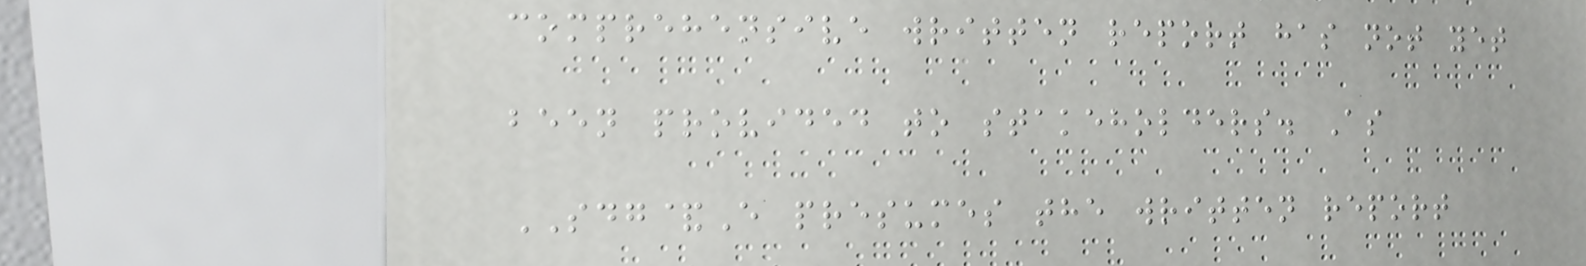comprehensive written report has not yet
been provided to stakeholders. As
SDG&E presumes the written report
